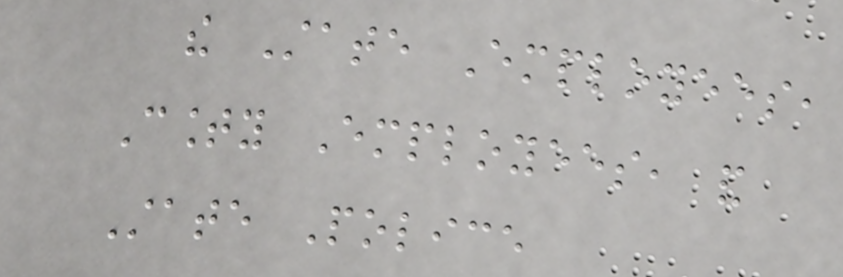the State Employees,
County Employees, and
State Police
